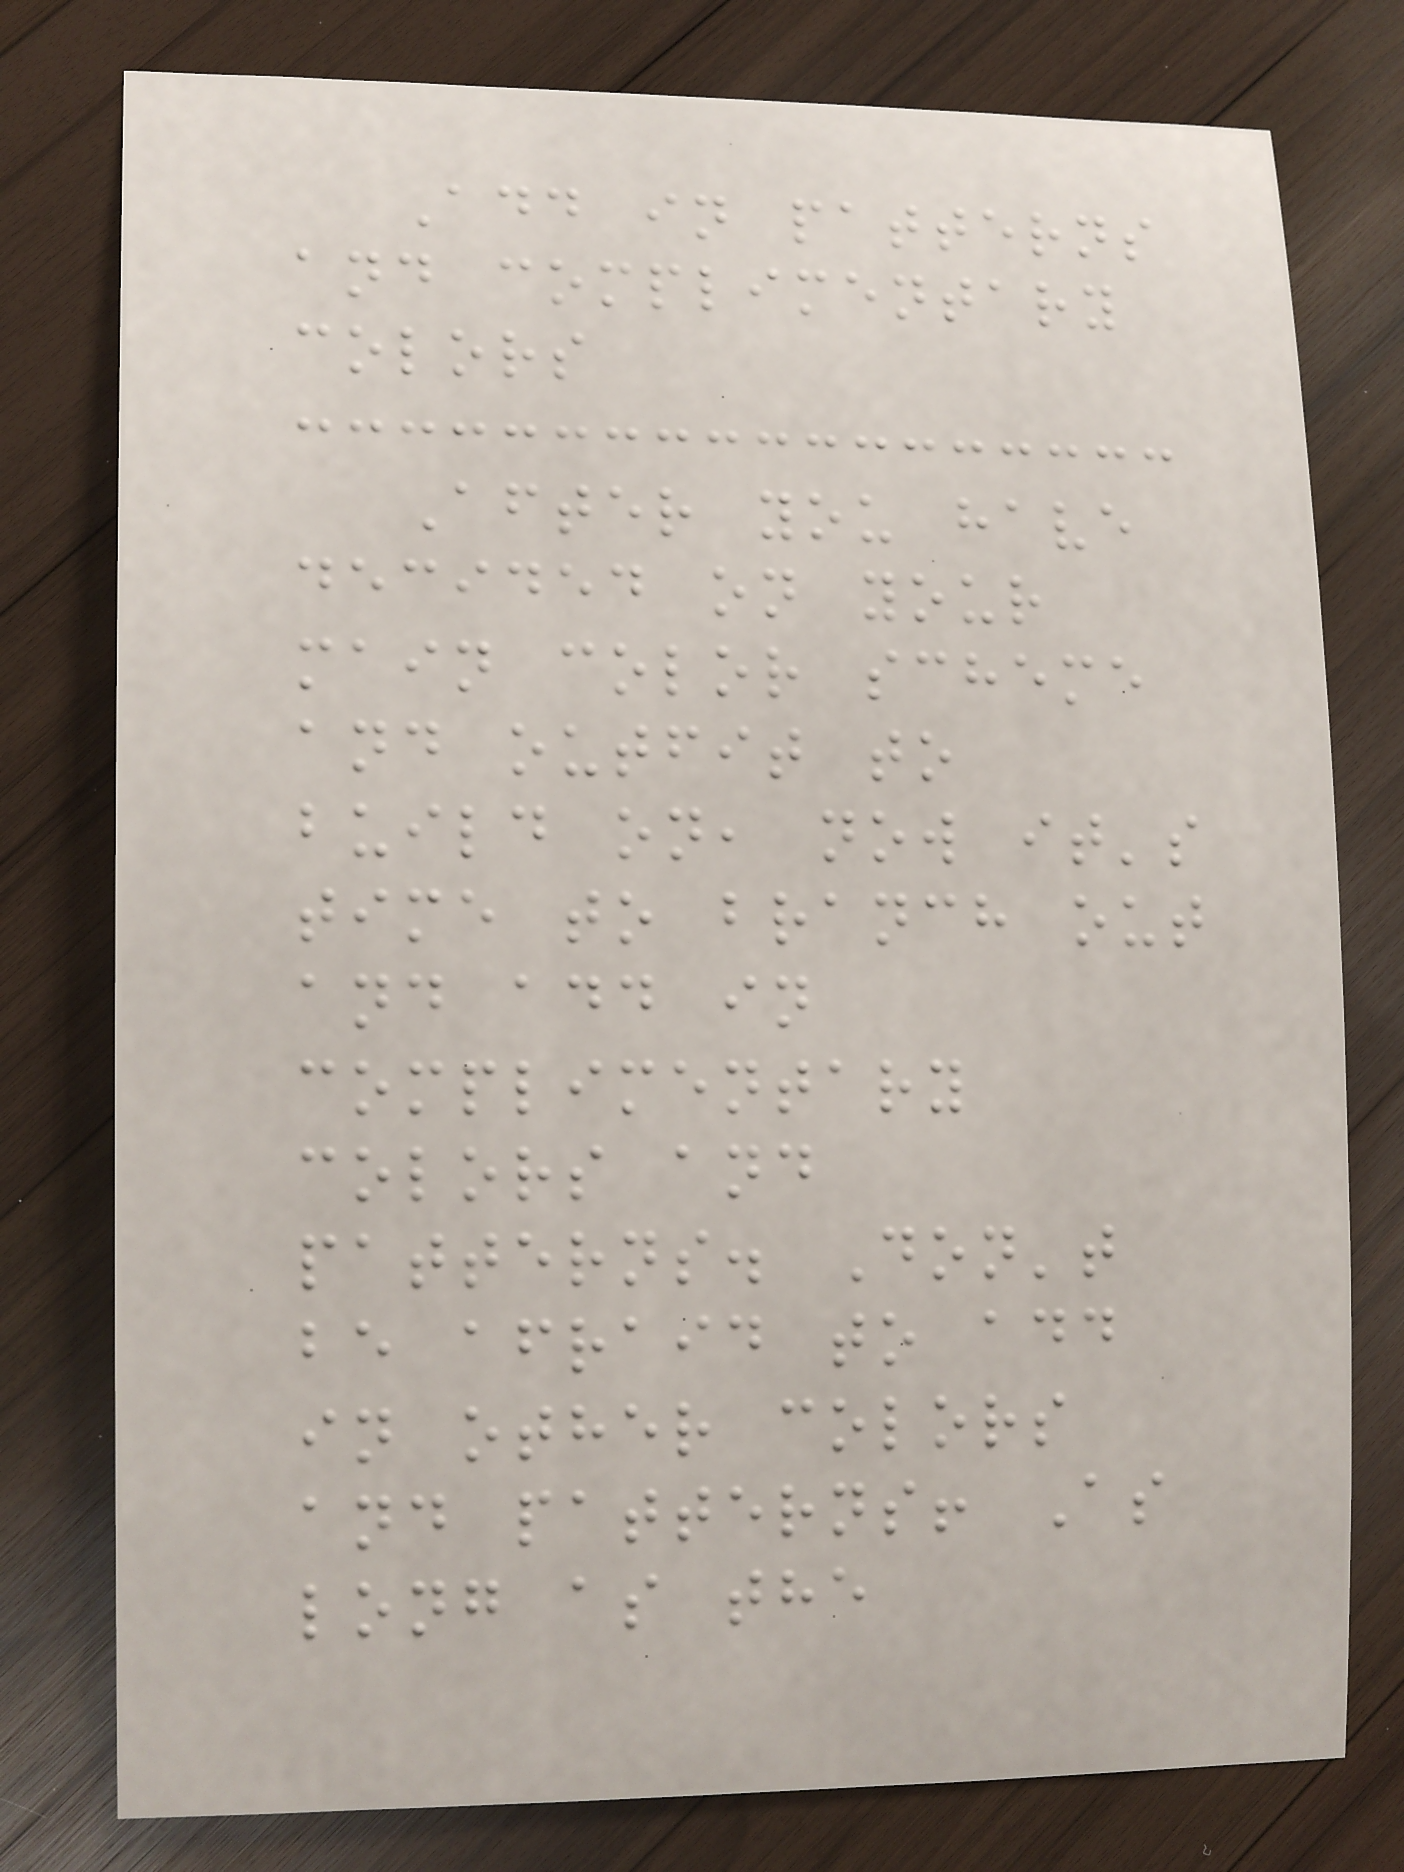Add in patterns
and complimentary
colors
After you have
decided on your
main color scheme
and outfit to
build on, now it's
time to branch out
and add in
complimentary
colors and
patterns. Don't
be afraid to add
in other colors
and patterns! As
long as the
